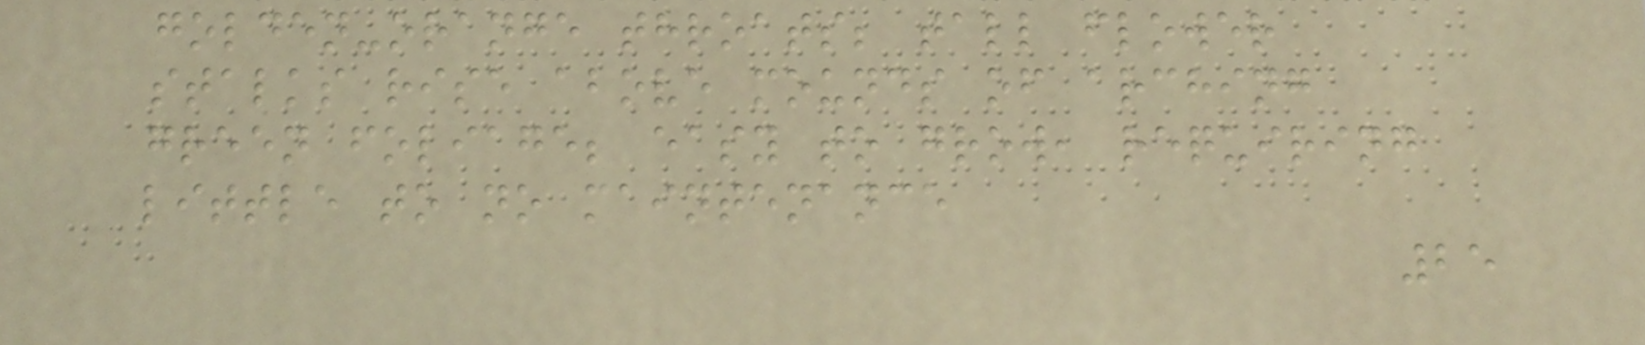golden-orange throats; tall flower
stalks rise above mounds of arching
green foliage; easy to grow, requiring
little to no maintenance
25
